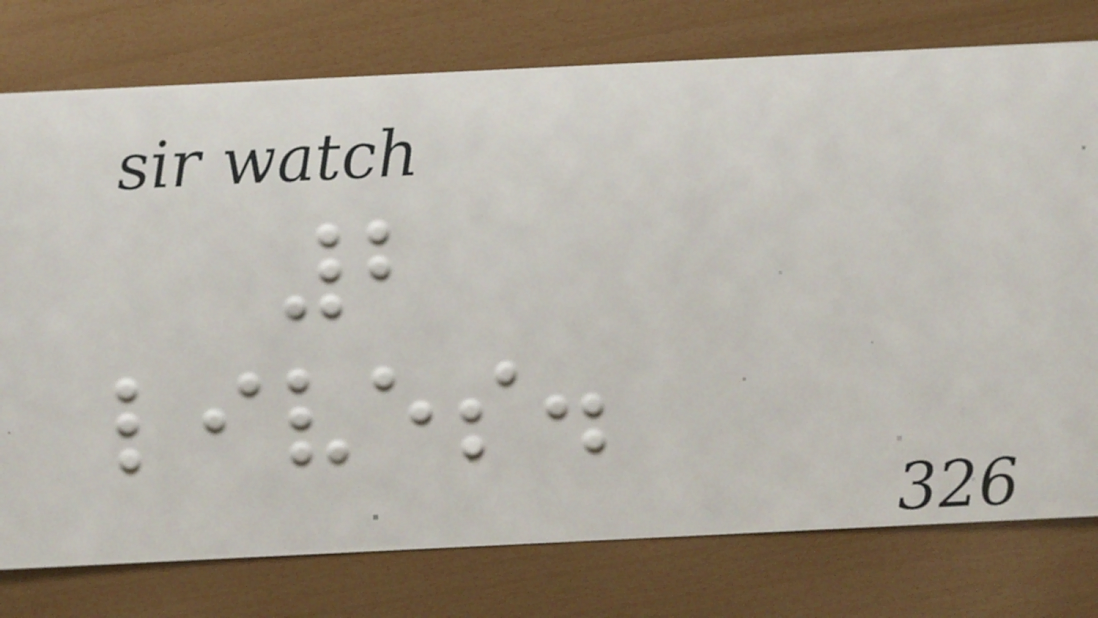2
lives.
